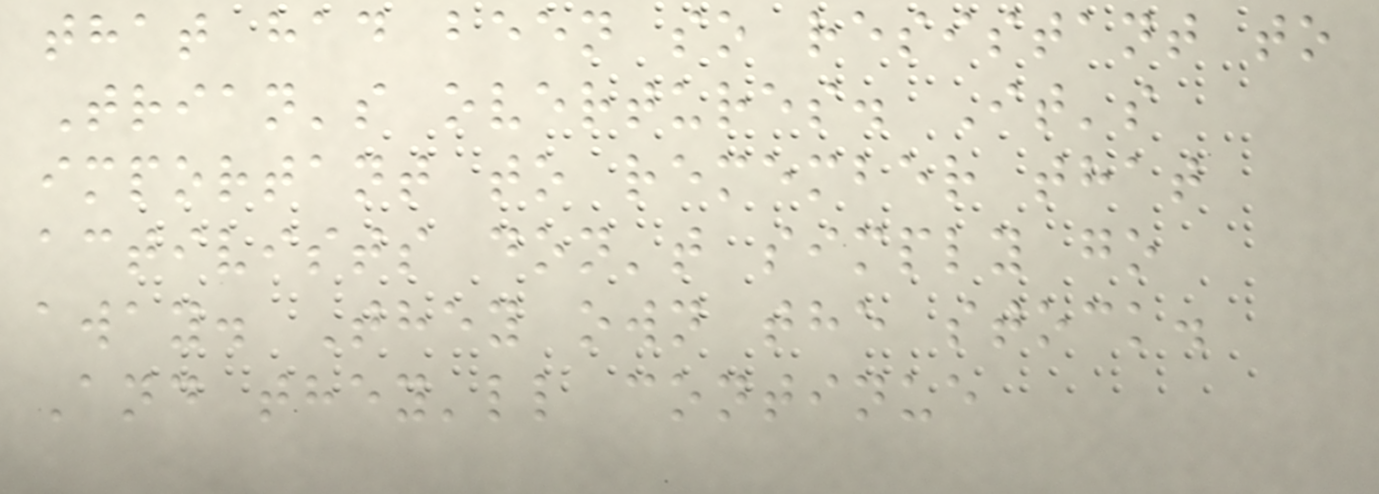that had been so resistant to
Trian's overtures. It's
important to remember that
activists don't simply go
away. They own the stock.
And they'll continue
